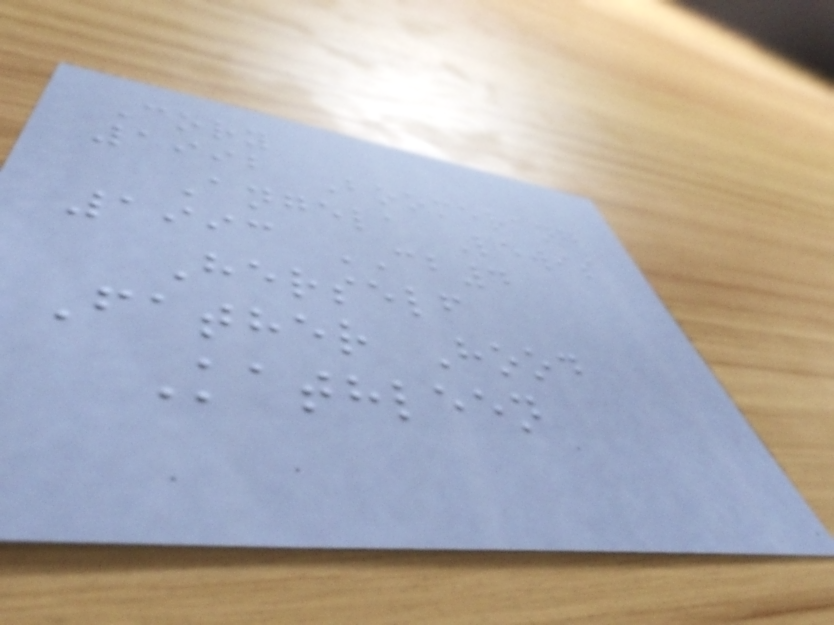Cory
1992 Boomerang
Angela Lewis
1993 CB4
Herself
Father Hood
Kathleen
